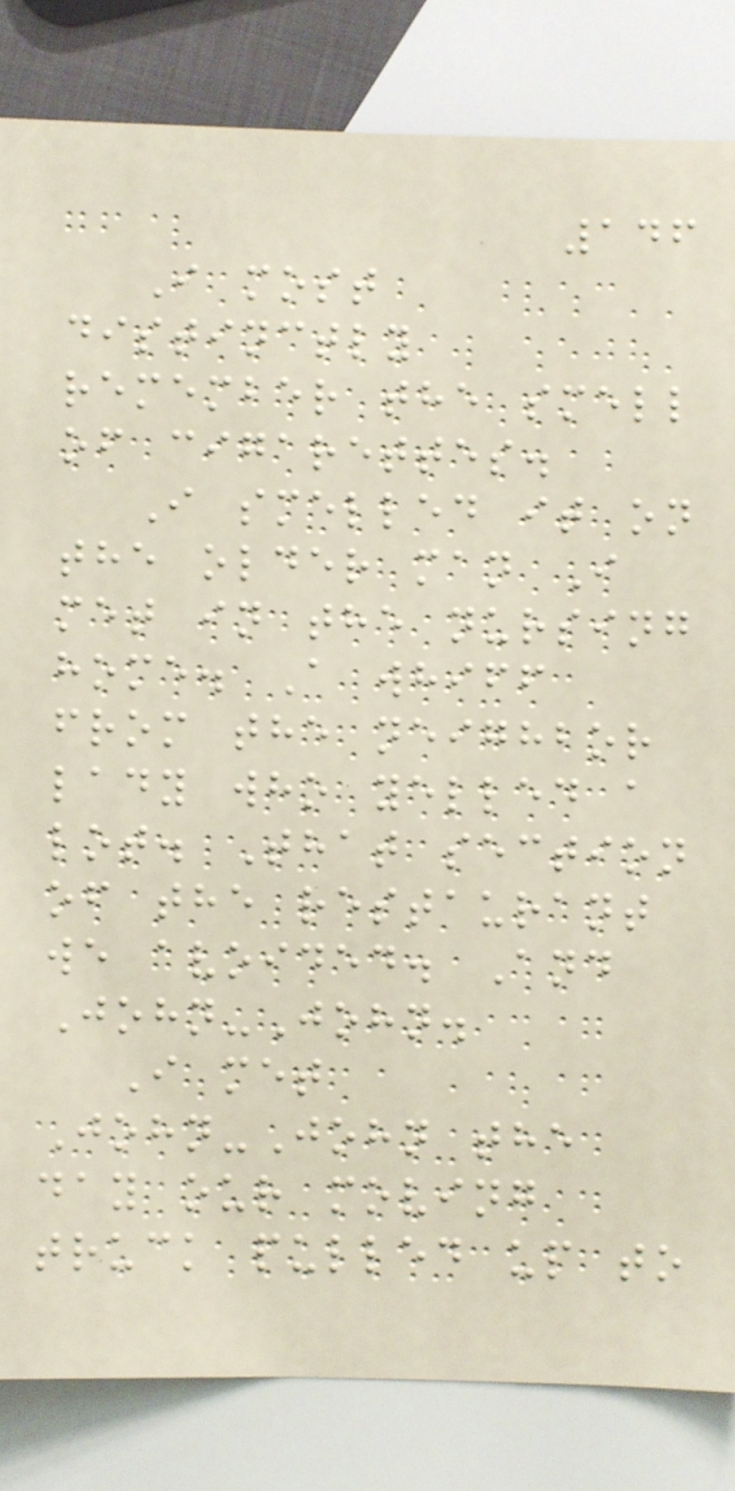146
I most
distinctly
remember the smell
of cigarettes.
I smelled it on
the older man I
met in the nursing
home. A whiff
from the neighbor
lady who yelled a
lot. That section
of the restaurant
we avoided. And
John-John.
I met
John-John the
day our moving
truck pulled up to
